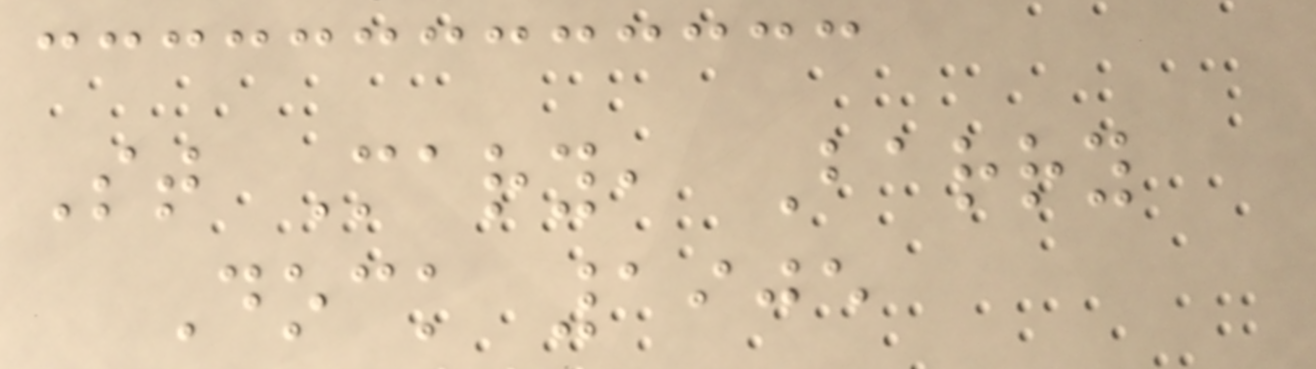St Mary, Barry
Dock 1905
